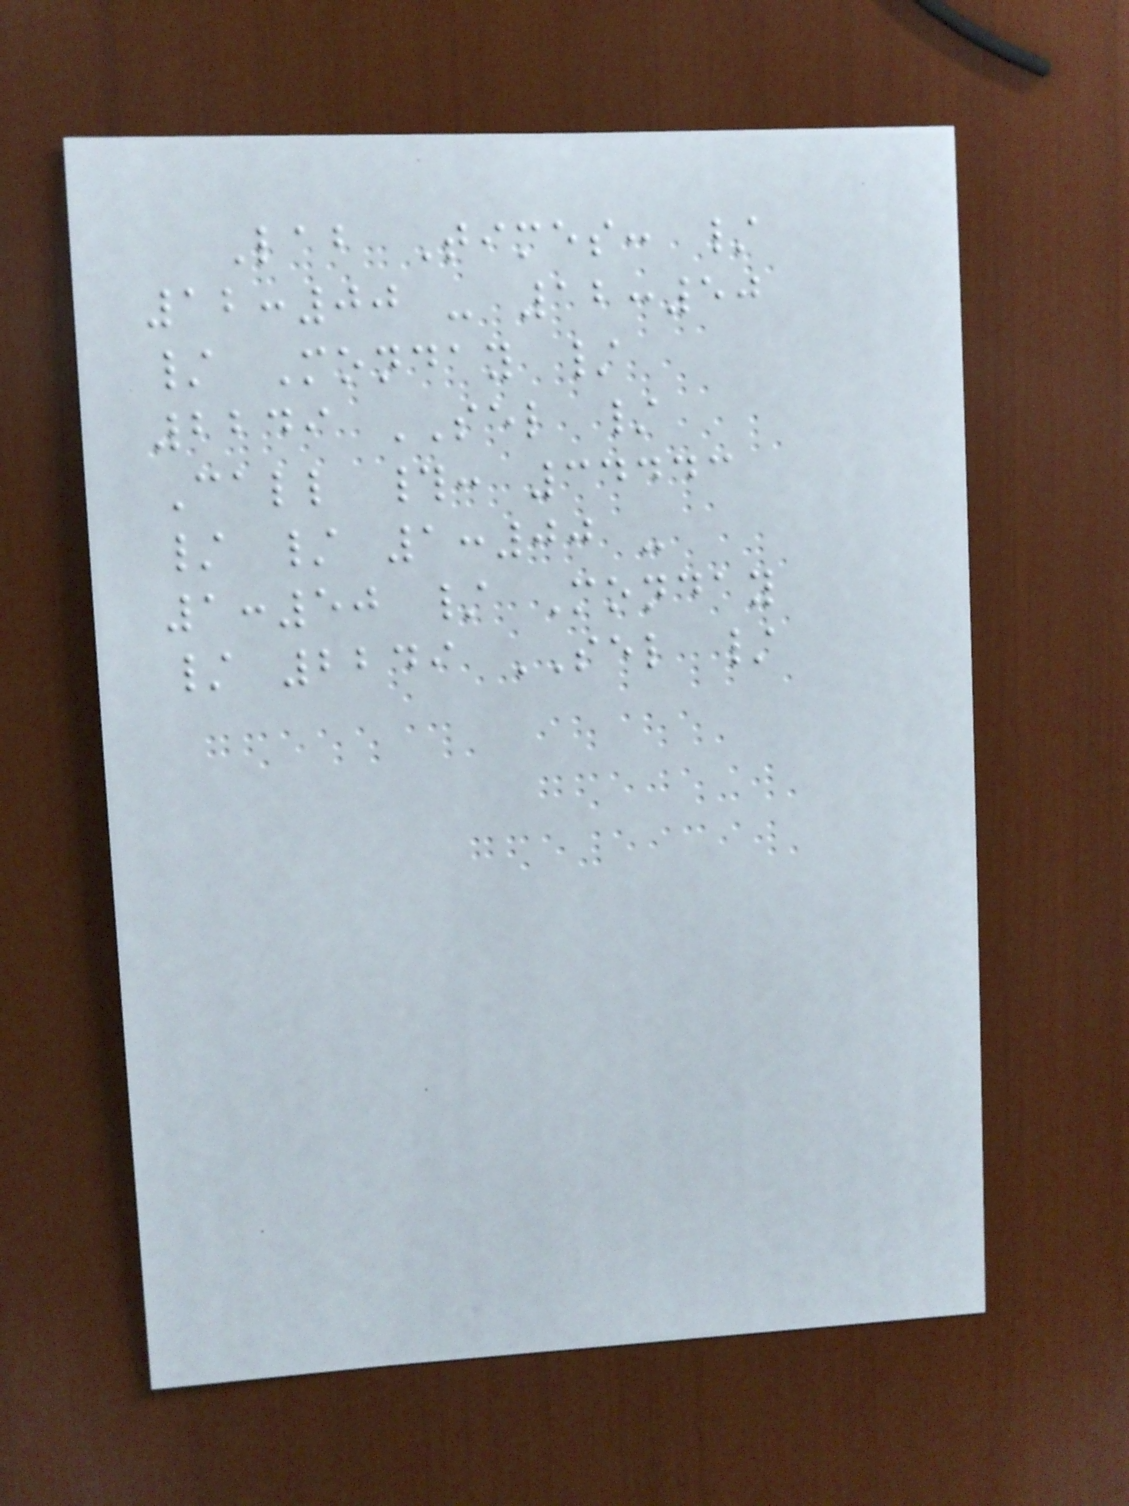Lab Times: /
12:00 - 12:50
/ Monday /
2249 SEL /
Call #: 34443
/ / 1:00 -
1:50 / Monday
/ 2249 SEL /
